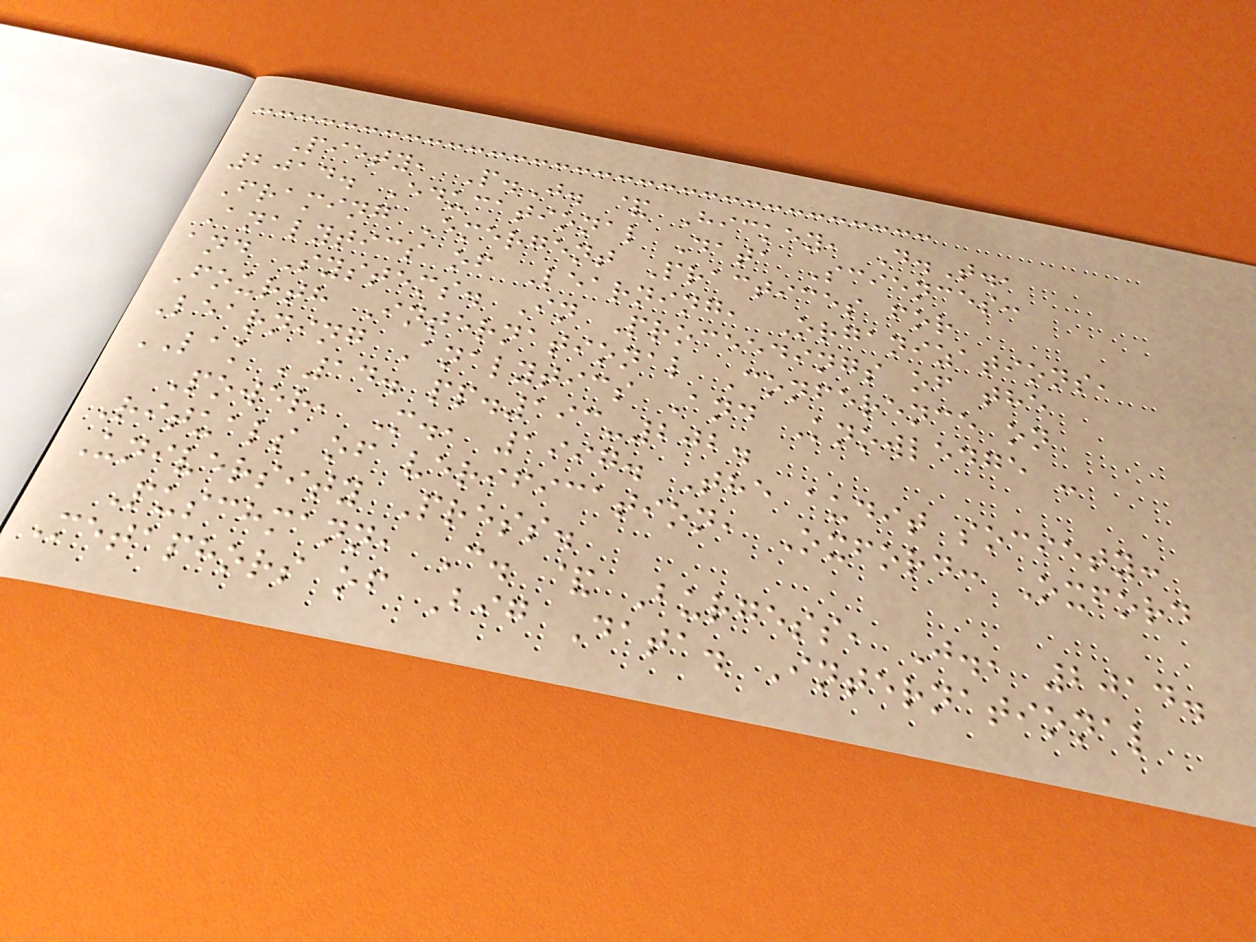Piety, P.J. & Hickey, D.T.,
2014. Educational Data Sciences:
Framing Emergent Practices for
Analytics of Learning, Organizations,
and Systems. In Proceedings of the
Fourth International Conference on
Learning Analytics And Knowledge -
LAK '14. pp.193-202.
Power, M., 1997. The audit society:
Rituals of verification, Oxford: Oxford
University Press.
Puschmann, C. & Burgess, J., 2014.
Metaphors of Big Data. International
